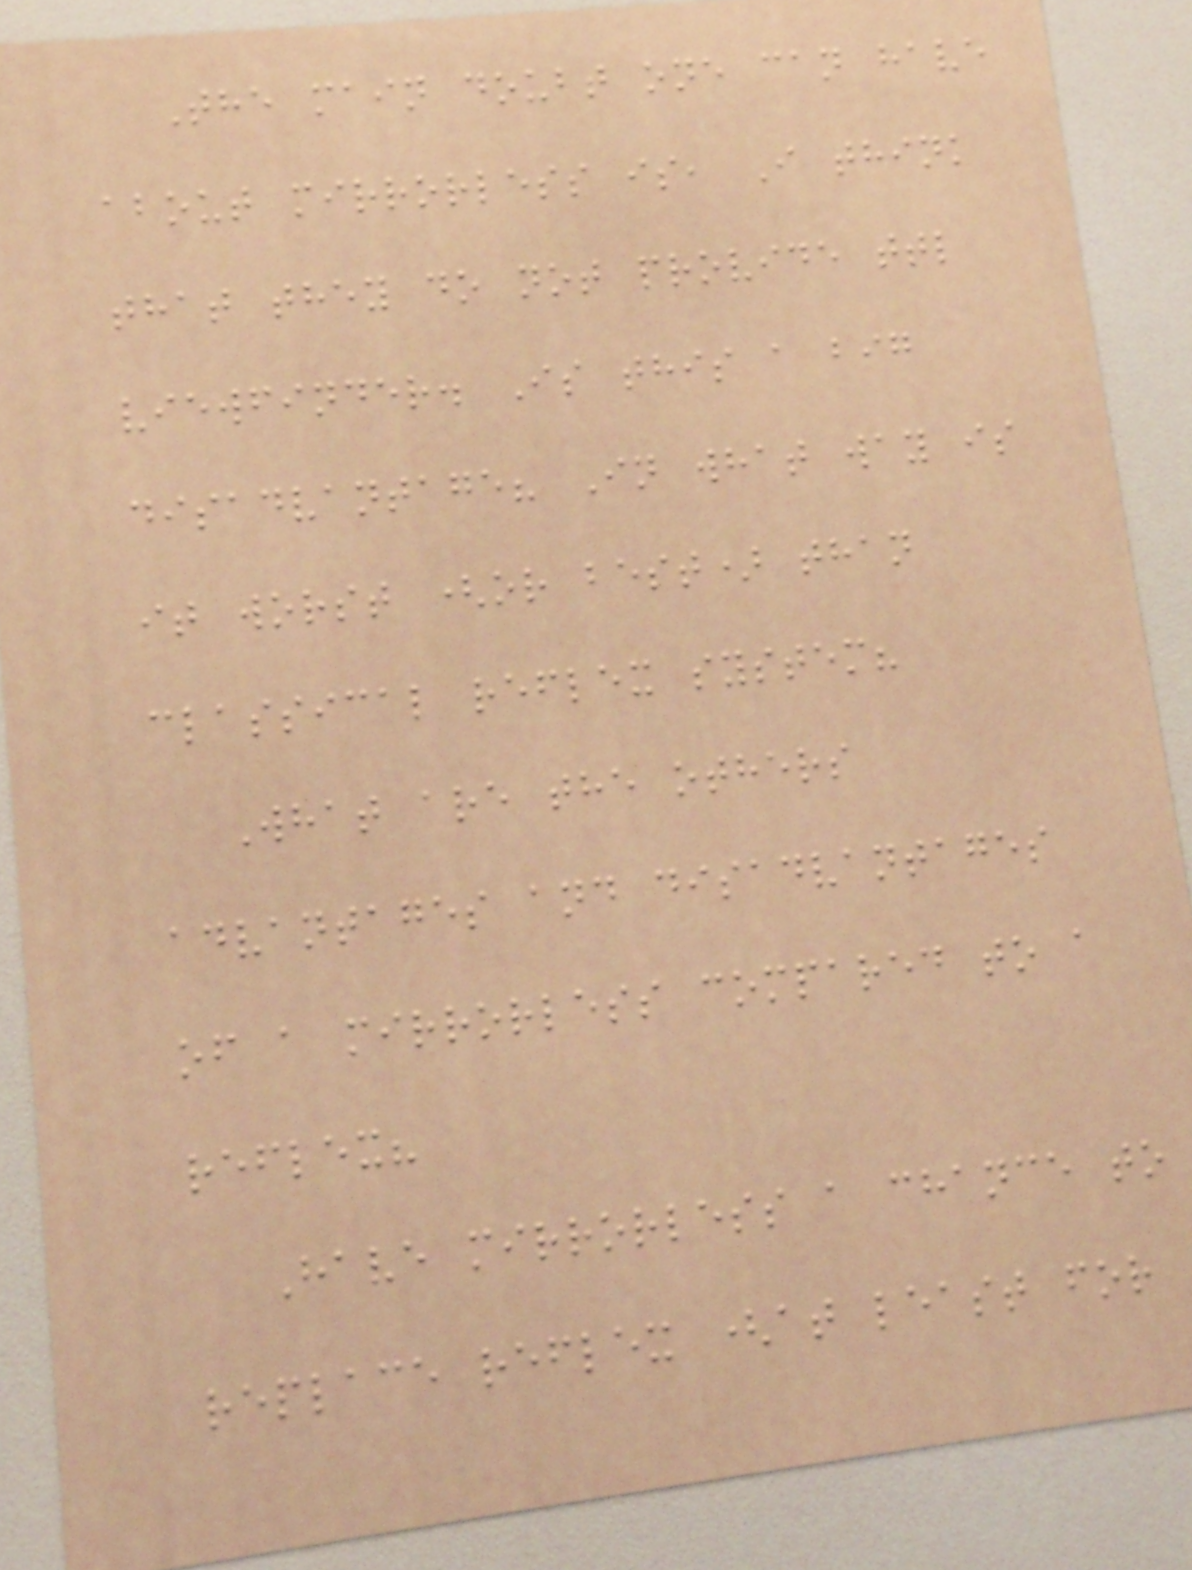The main doubt one can have
about mirrorless is, I think
that they do not provide ttl
viewfinder. Is this a big
disadvantage? In what way is
it worst (or best) than
classical reflex system?
What are the others
advantages and disadvantages
of a mirrorless compared to a
reflex?
Have mirrorless a chance to
replace reflex (at least for
